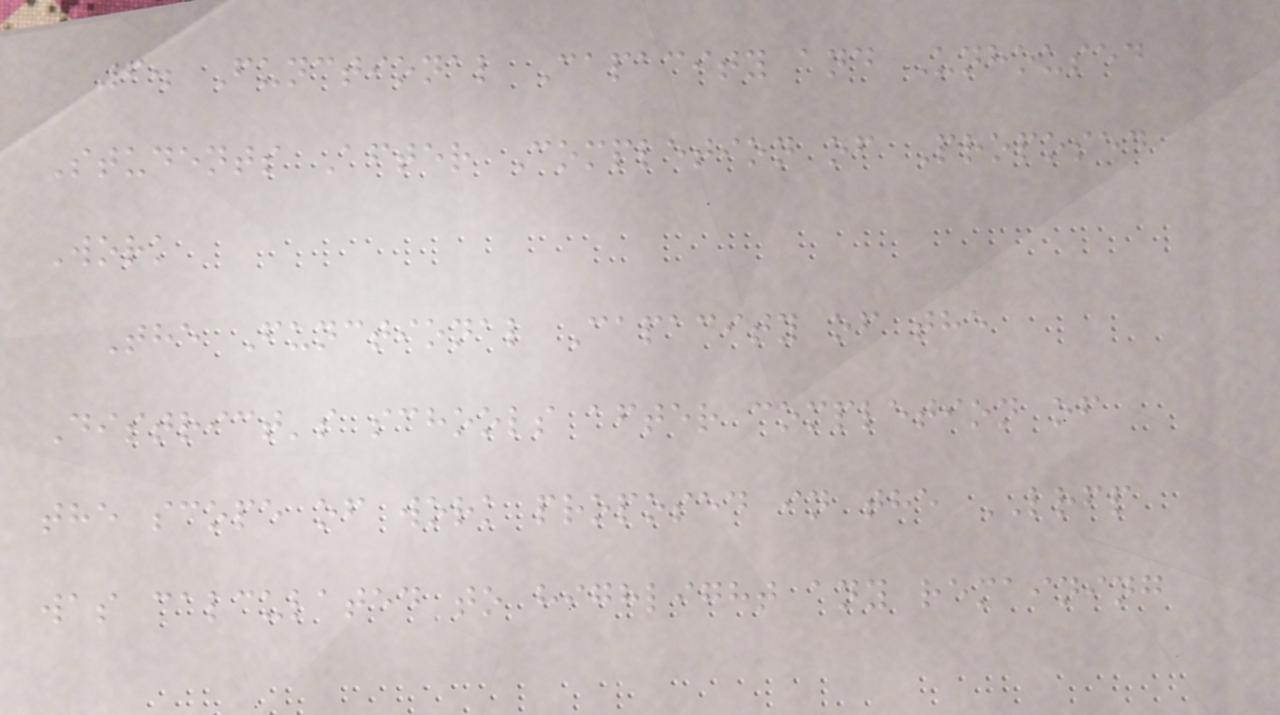6. Functional Capacity and Unhoused
Students After Completion of Proposed
Work
The Functional Capacity of the
District's schools after completion of
the scope of work proposed in the LRFP
was calculated to highlight any remaining
